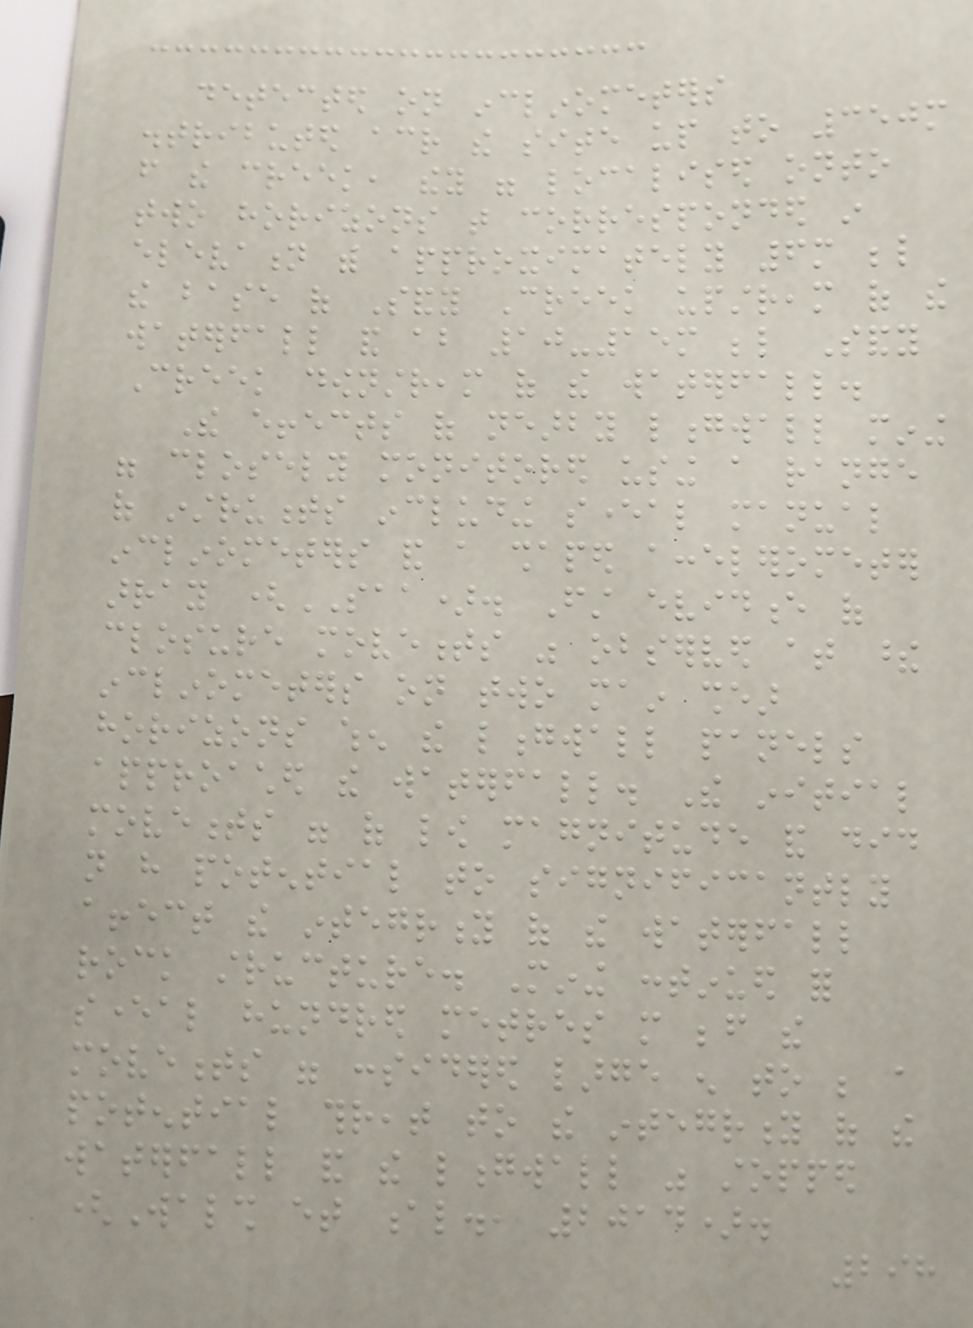detected on inclinometers
distributed across the site up to 350m
from the creek, they were localised onto
two horizons that corresponded in
elevation with approximately 6m below
the base of Sandy Creek upstream of the
waterfall and about 10-15m below Sandy
Creek downstream of the waterfall.
The effects of nearby longwall mining
were closely monitored using a range
of instruments including several manual
inclinometers and a shaped accelerometer
array (SAA). First evidence of
closure movements was observed at these
inclinometers on two main shear
horizons when the longwall panels
approached the waterfall. The initial
movements were of low magnitude and did
not have potential to significantly
affect the integrity of the waterfall
rock structure. Mining continued for
several hundred metres more before the
movements were considered large enough to be a
potential threat to the integrity of the
waterfall and the longwall was stopped
(Walsh et al., 2014).
298
